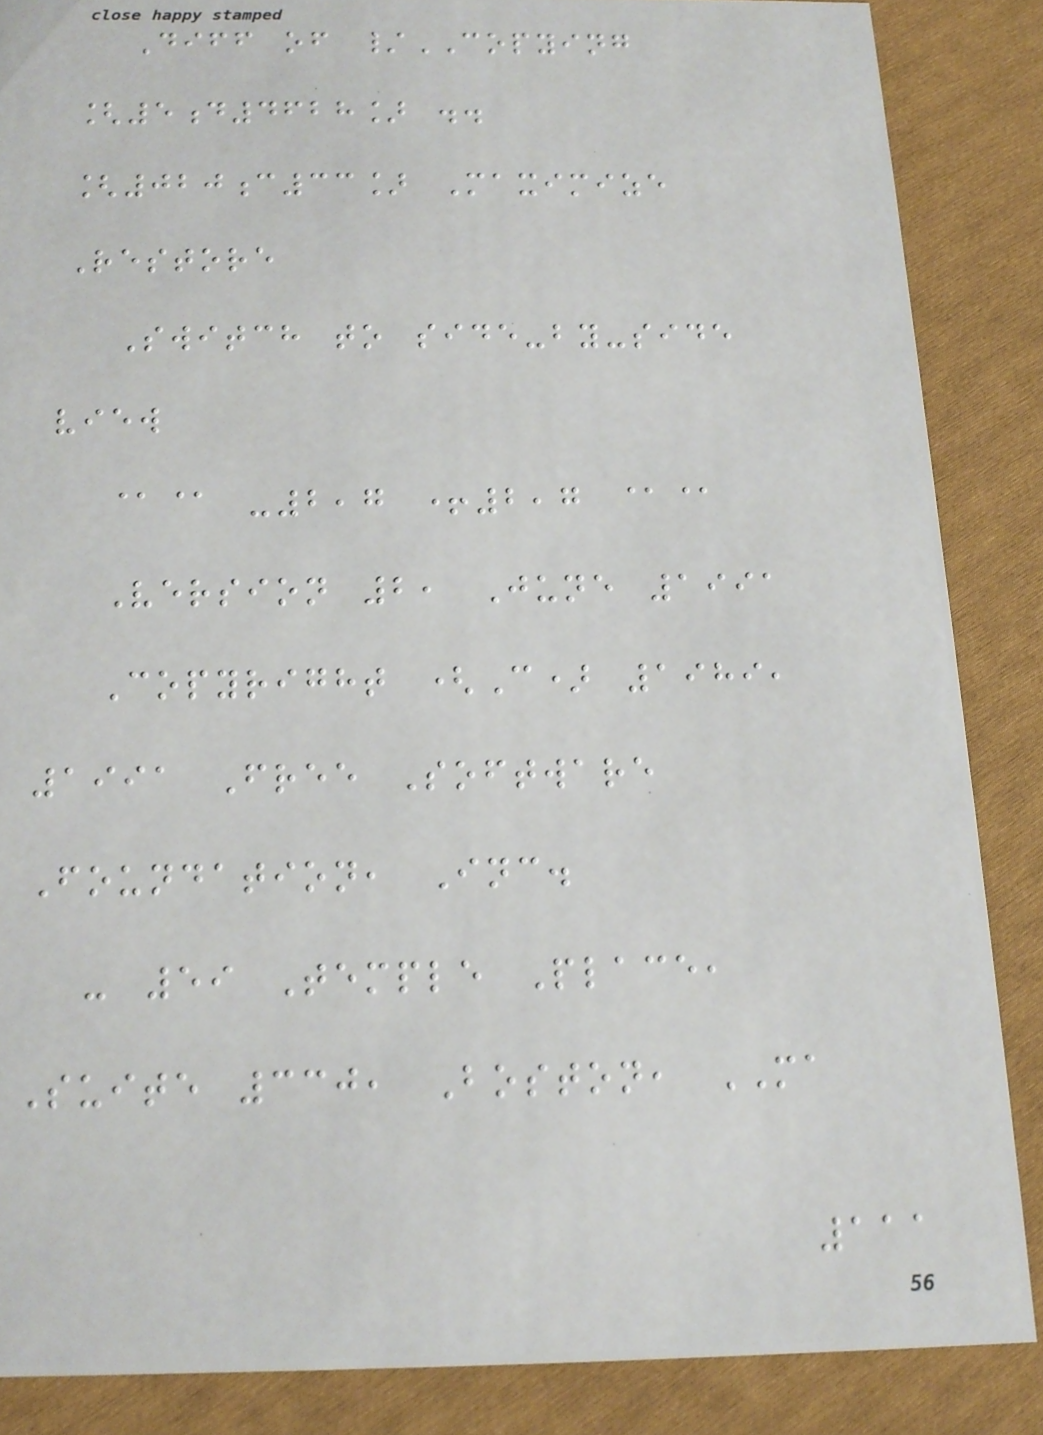Diff of /COPYING
[5d4628] ..
[020c33] Maximize
Restore
Switch to side-by-side
view
@@ -2,7 +2,7 @@
Version 2, June 1991
Copyright (C) 1989,
1991 Free Software
Foundation, Inc.
- 59 Temple Place,
Suite 330, Boston, MA
111
